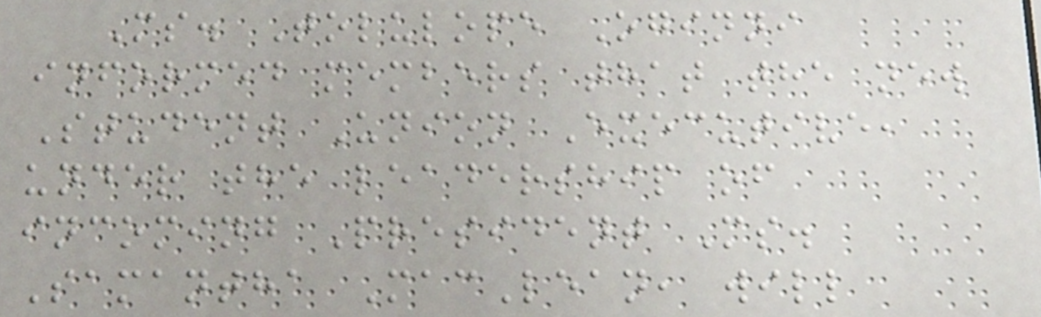Ms. Tolulope Oginni
informed members that the new
Student Union Executive,
under the leadership of
incoming President Ms.
Samantha MacLean, will
